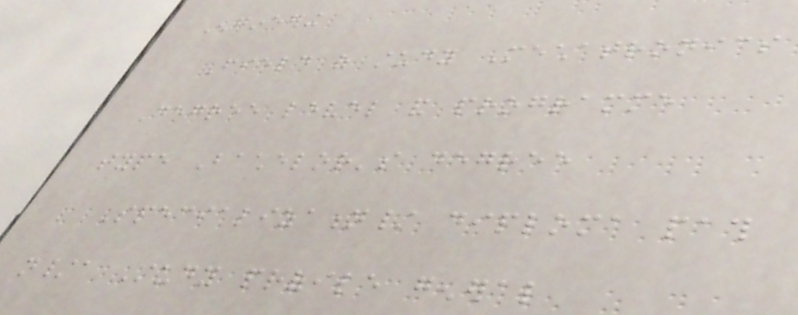Engineering
Field of study Mechatronics
Degree level and programme
type Bachelor's degree
Specialization/ diploma path
n/a Study profile general
